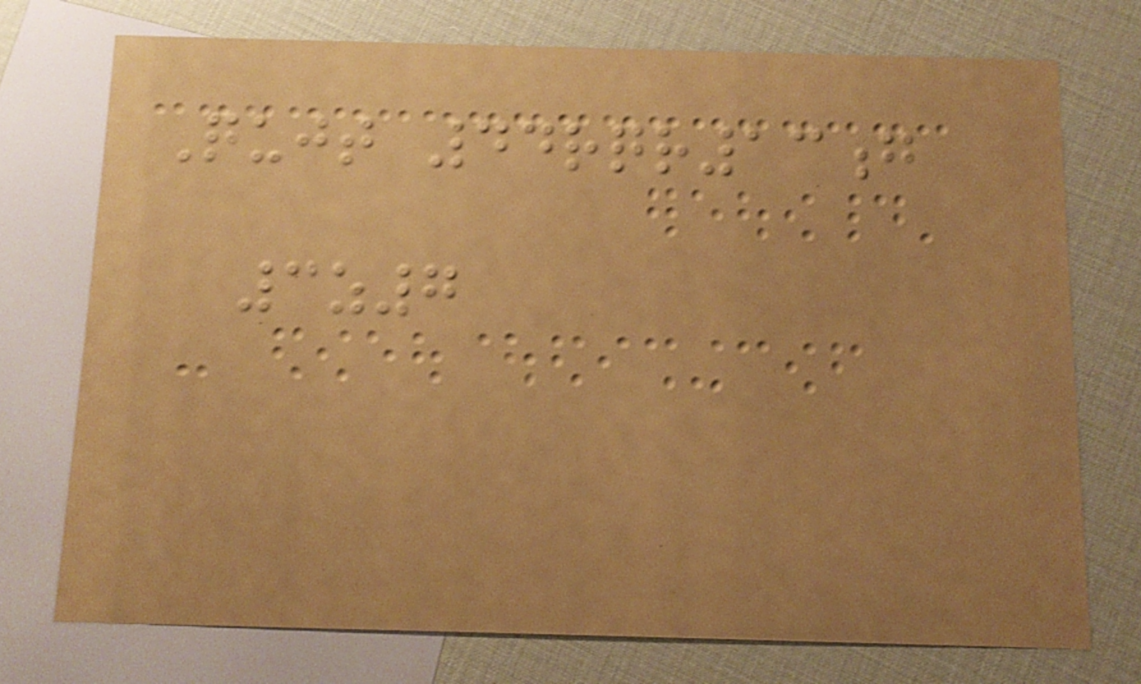Qujt 44rqr13g
3z7
